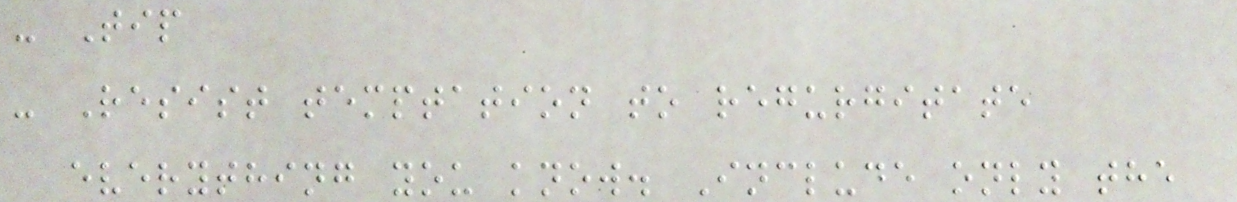- Tip
- Resist temptation to regurgitate
everything you know. Include only the
